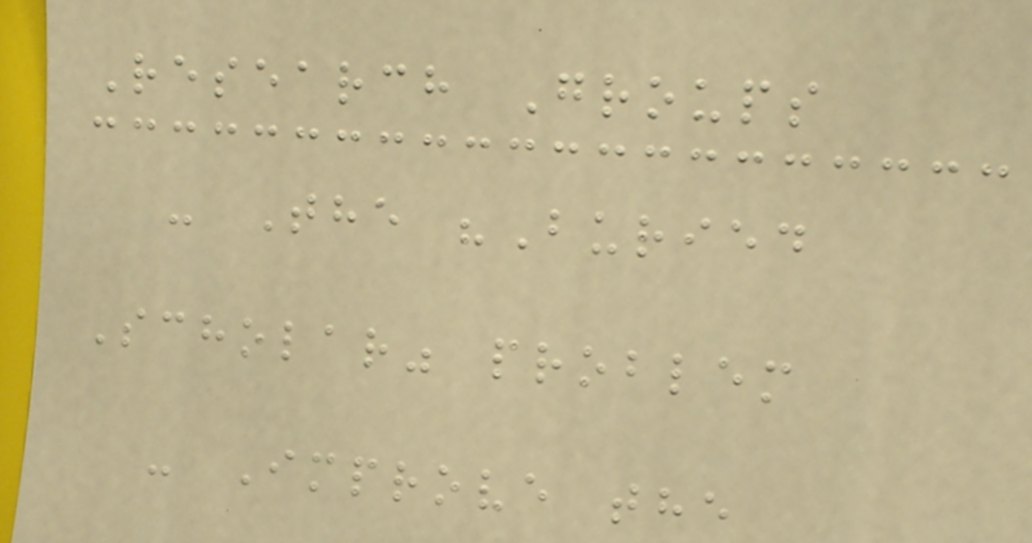Research Groups
- The "Buried
Scholar" problem
- Improve the
